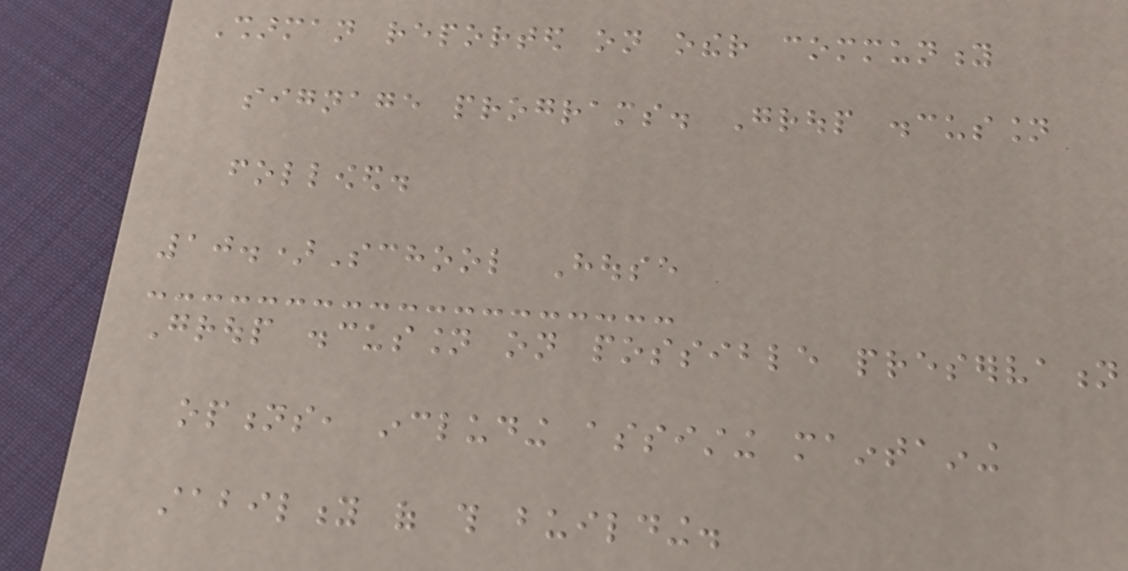Sharman reported on other community
signage programs. Group discussion
followed.
10.)School House
Group discussion on possible preservation
options, including assisting maintaining
stability of this building.
